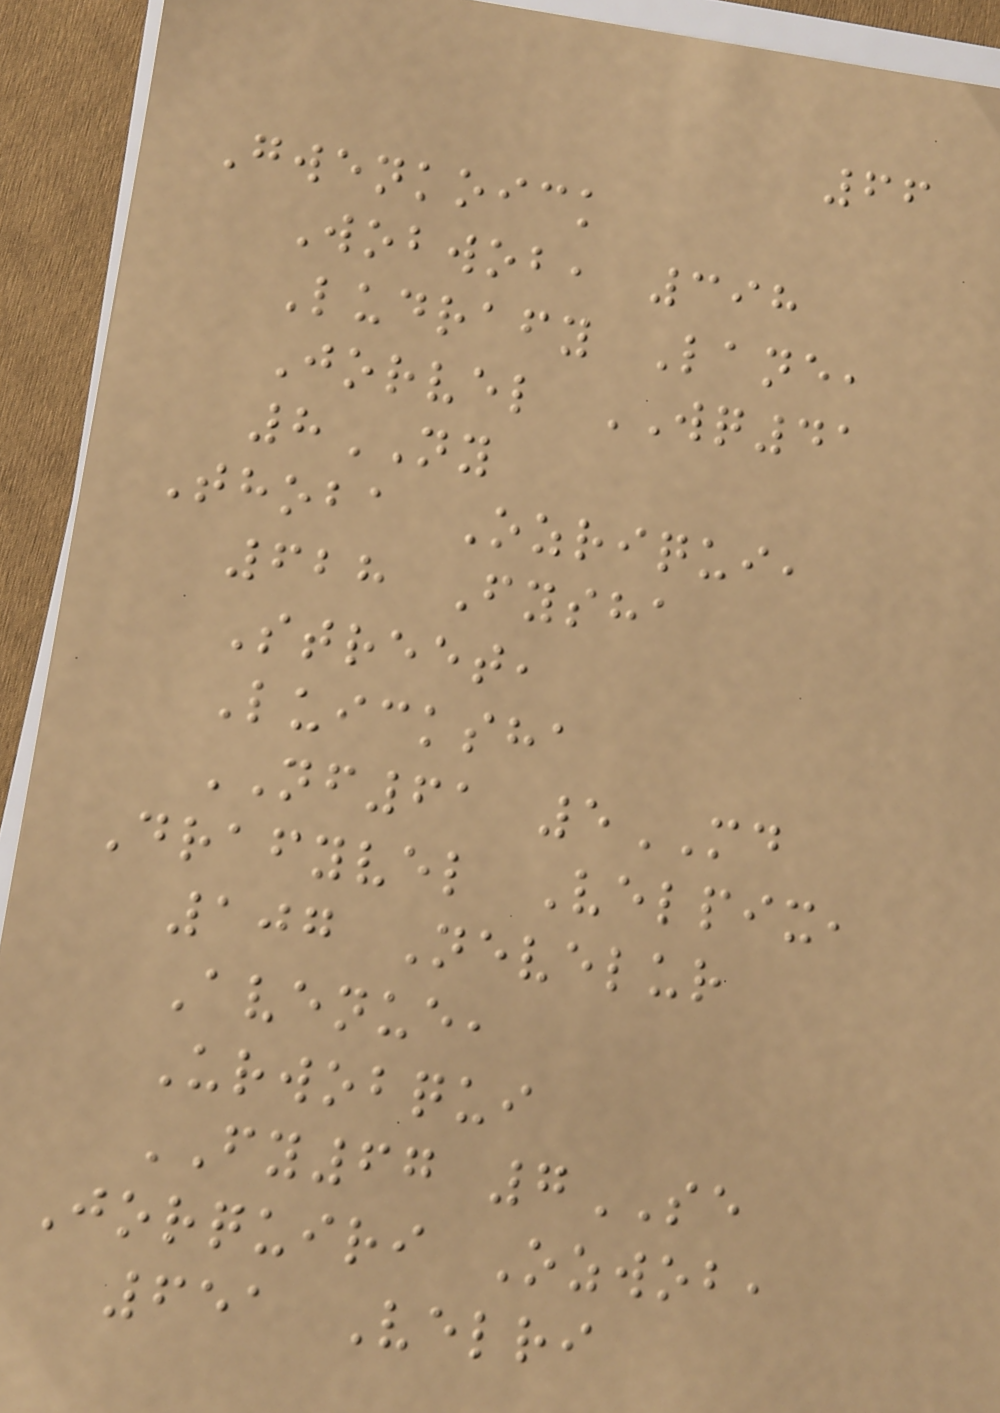66
Gwenkoick
Wobwob, 398
Ludrafy Lane,
Jorvel WQ41
8NY
Thoba Ozriqui,
628 Fysha
Street,
Luicksha
NF61 5MD
Drafyvel Velpix,
107 Nevelur
Avenue,
Urwobqui
FY67 7SE
Jorquiri Ozwob,
651 Velri
